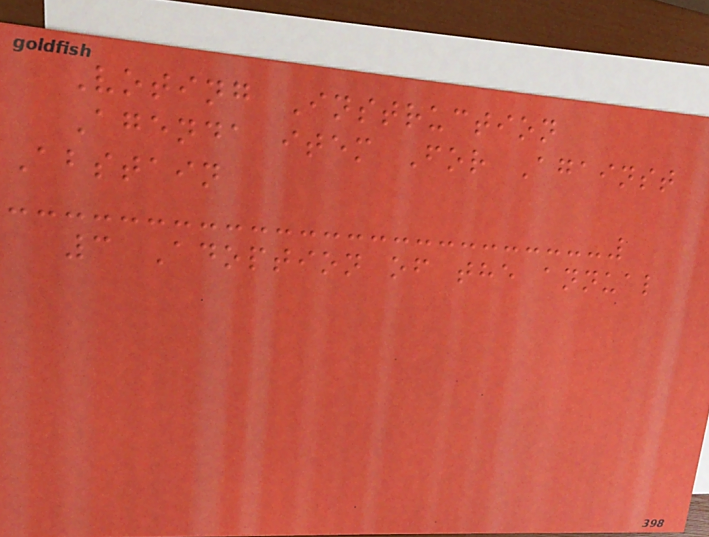Voting Instruction
Agenda item For Against
Abstain
3 Adoption of the annual
